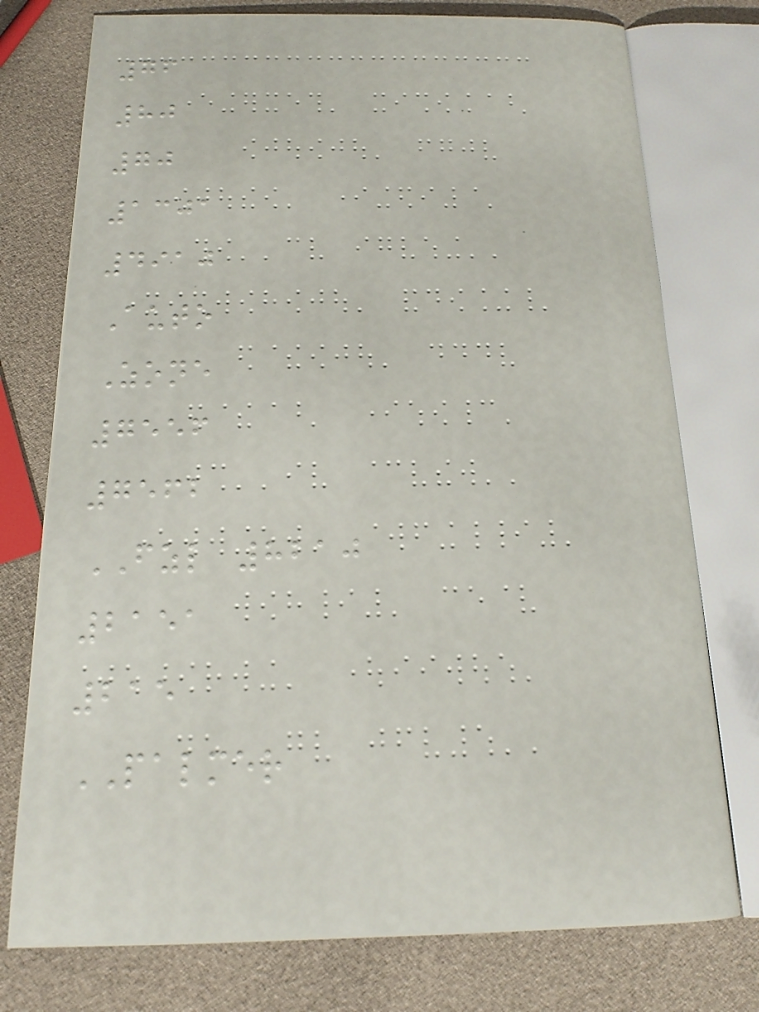76
80
70
1301
4910
Auto
Zone
7556
7562
FZL 8210
2151
215
PALMER
